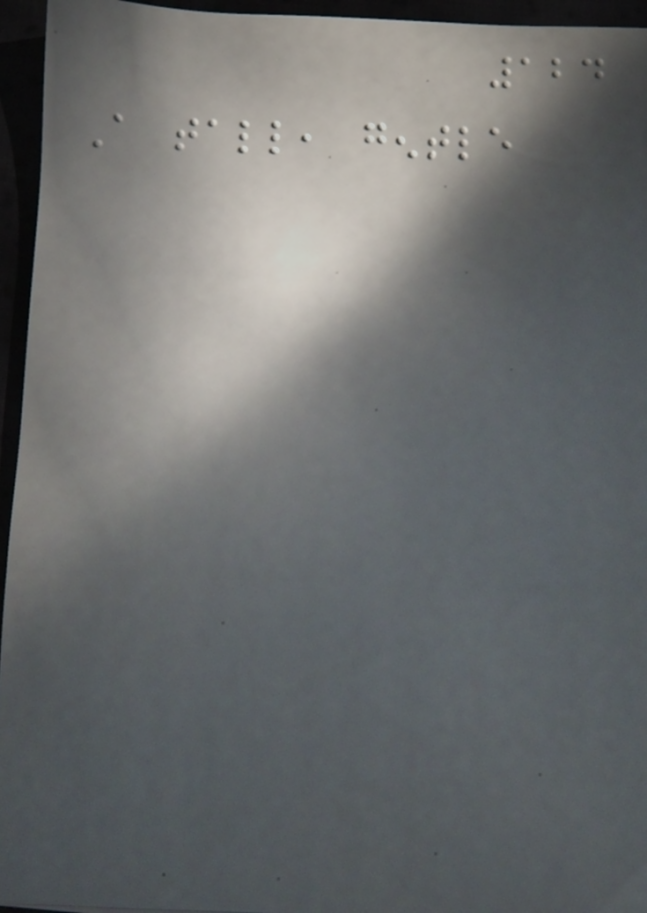124
A tall, gentle
